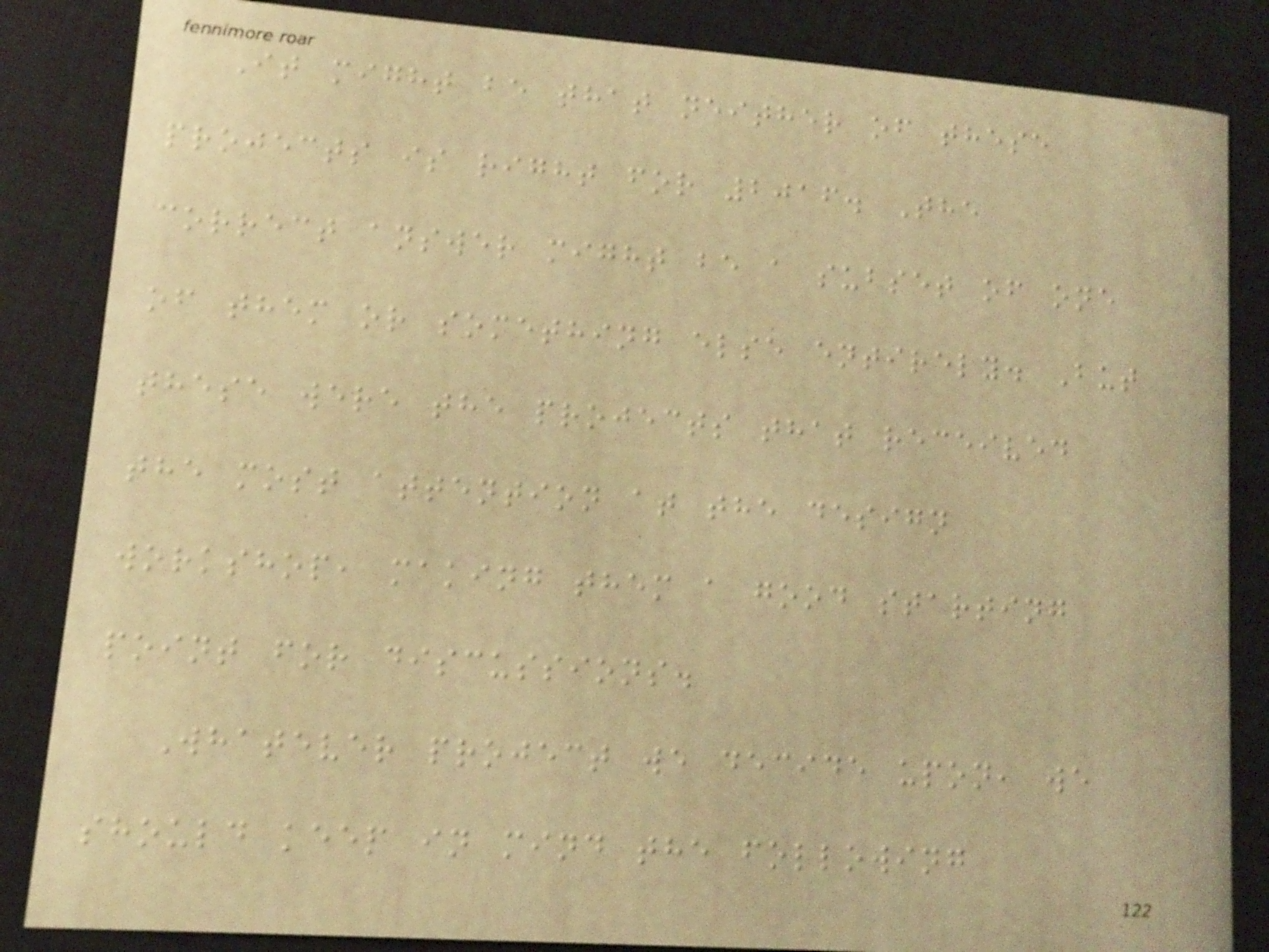It might be that neither of these
projects is right for 2016. The
correct answer might be a subset of one
of them or something else entirely. But
these were the projects that received
the most attention at the design
workshop, making them a good starting
point for discussions.
Whatever project we decide upon, we
should keep in mind the following
